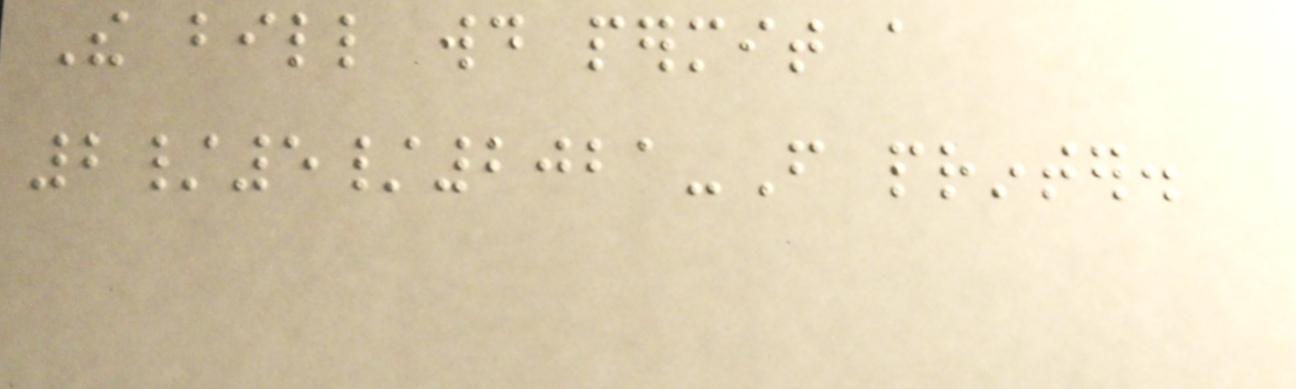The bill would permit a
2/5/2021-From printer.
